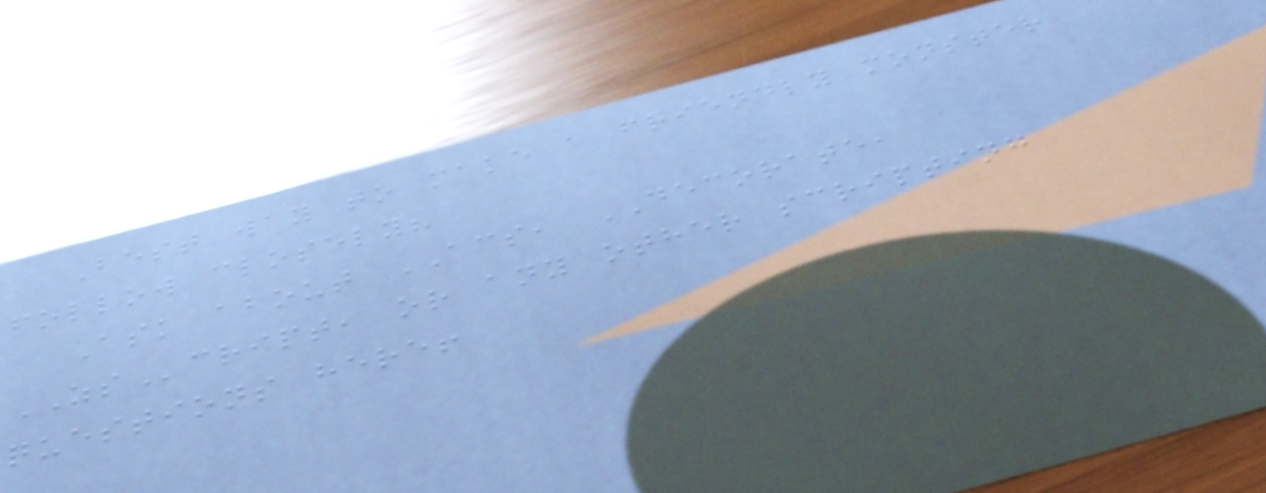Best way to make a friendly monster
follow closely?
Ask about ACS, DECORATE,
ZScript, or any other scripting
questions here!
